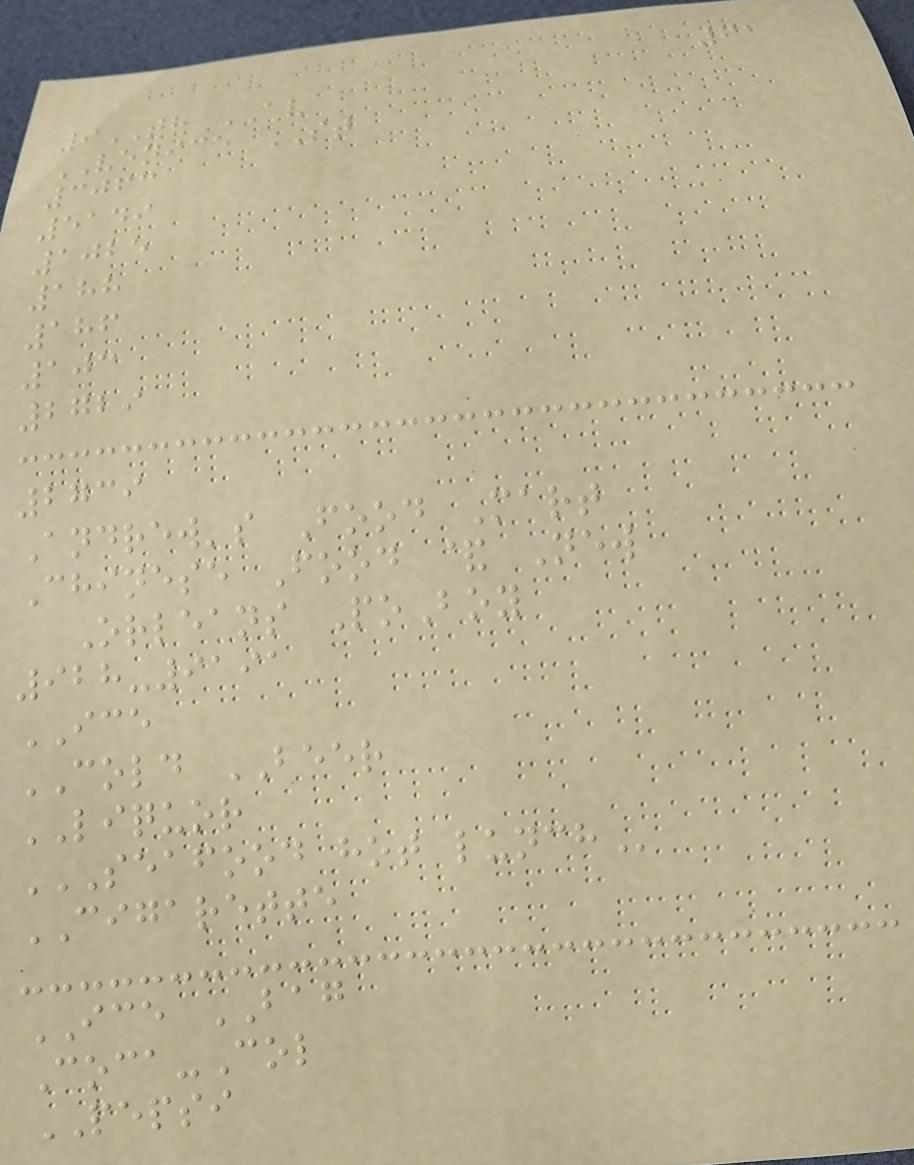61
9TH AV
VENICE ST
3063
5149
1025
188
186
103
2729
2739
Andrew's Food Mart
Chinese Food & New
Orleans PoBoy
928-9191
ICE
COLD BEER
LIQUOR
SEAFOOD HOT LUNCH
CIGARETTE
ICE BAG
Coca-Col
PEPSI
